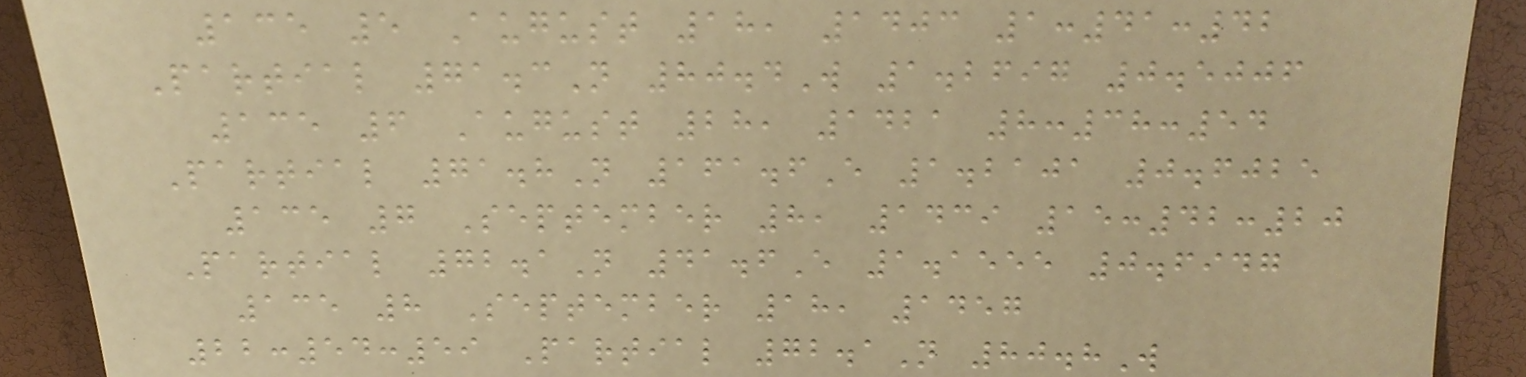135 5 August 18, 1403 1:41:42
Partial 71.3N 80.4W 1.2697 0.5006
135 6 August 28, 1421 8:38:54
Partial 71.8N 161.6E 1.2101 0.6025
135 7 September 8, 1439 15:42:20
Partial 72.1N 41.6E 1.1555 0.6947
135 8 September 18, 1457
22:54:59 Partial 72.1N 80.8W
